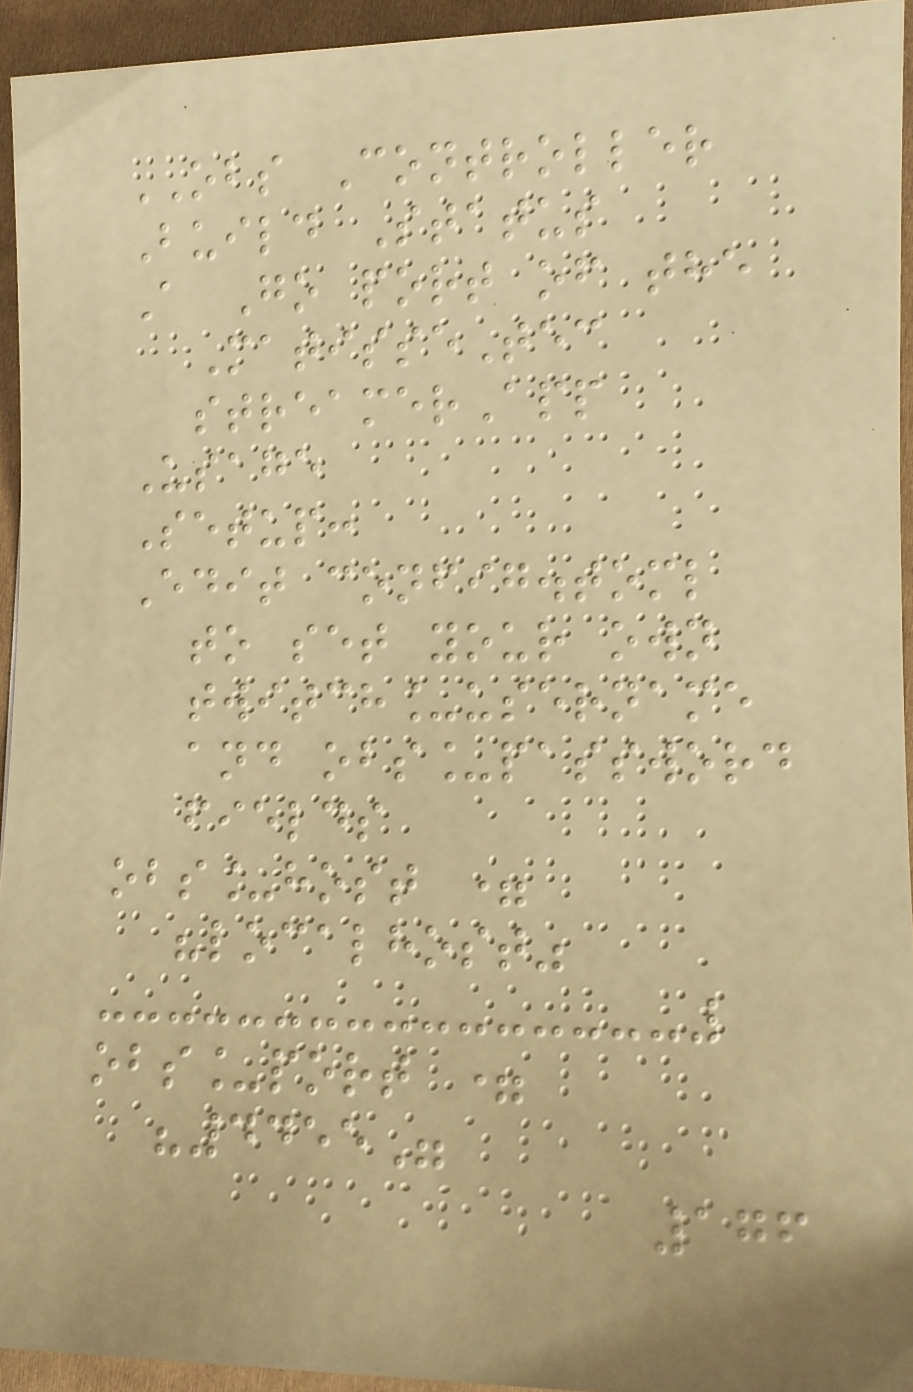OBS Controller
Build Status
A Go port of the
MatisseTec
streamerApp
Usage
Setup:
Edit config.toml
to set your own
twitch_username
and obs_password
fields
obs_host =
"localhost"
obs_port =
"4455"
176
